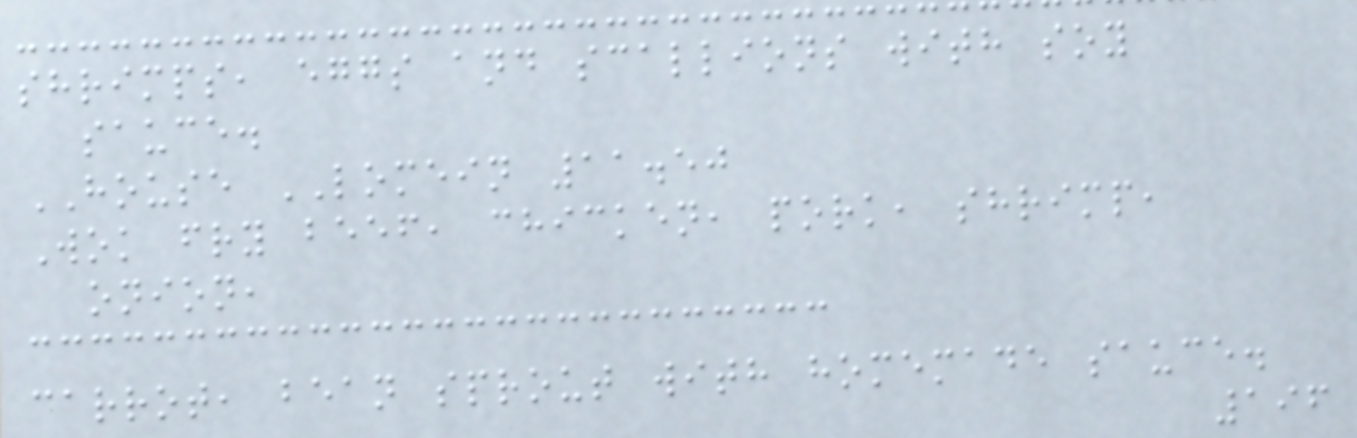shrimps, eggs and scallions with soy
sauce.
HOUSE LOMEIN 11.50
Wok fry beef, chicken, pork, shrimp,
onion,
carrot, bean sprout with homemade sauce.
196
